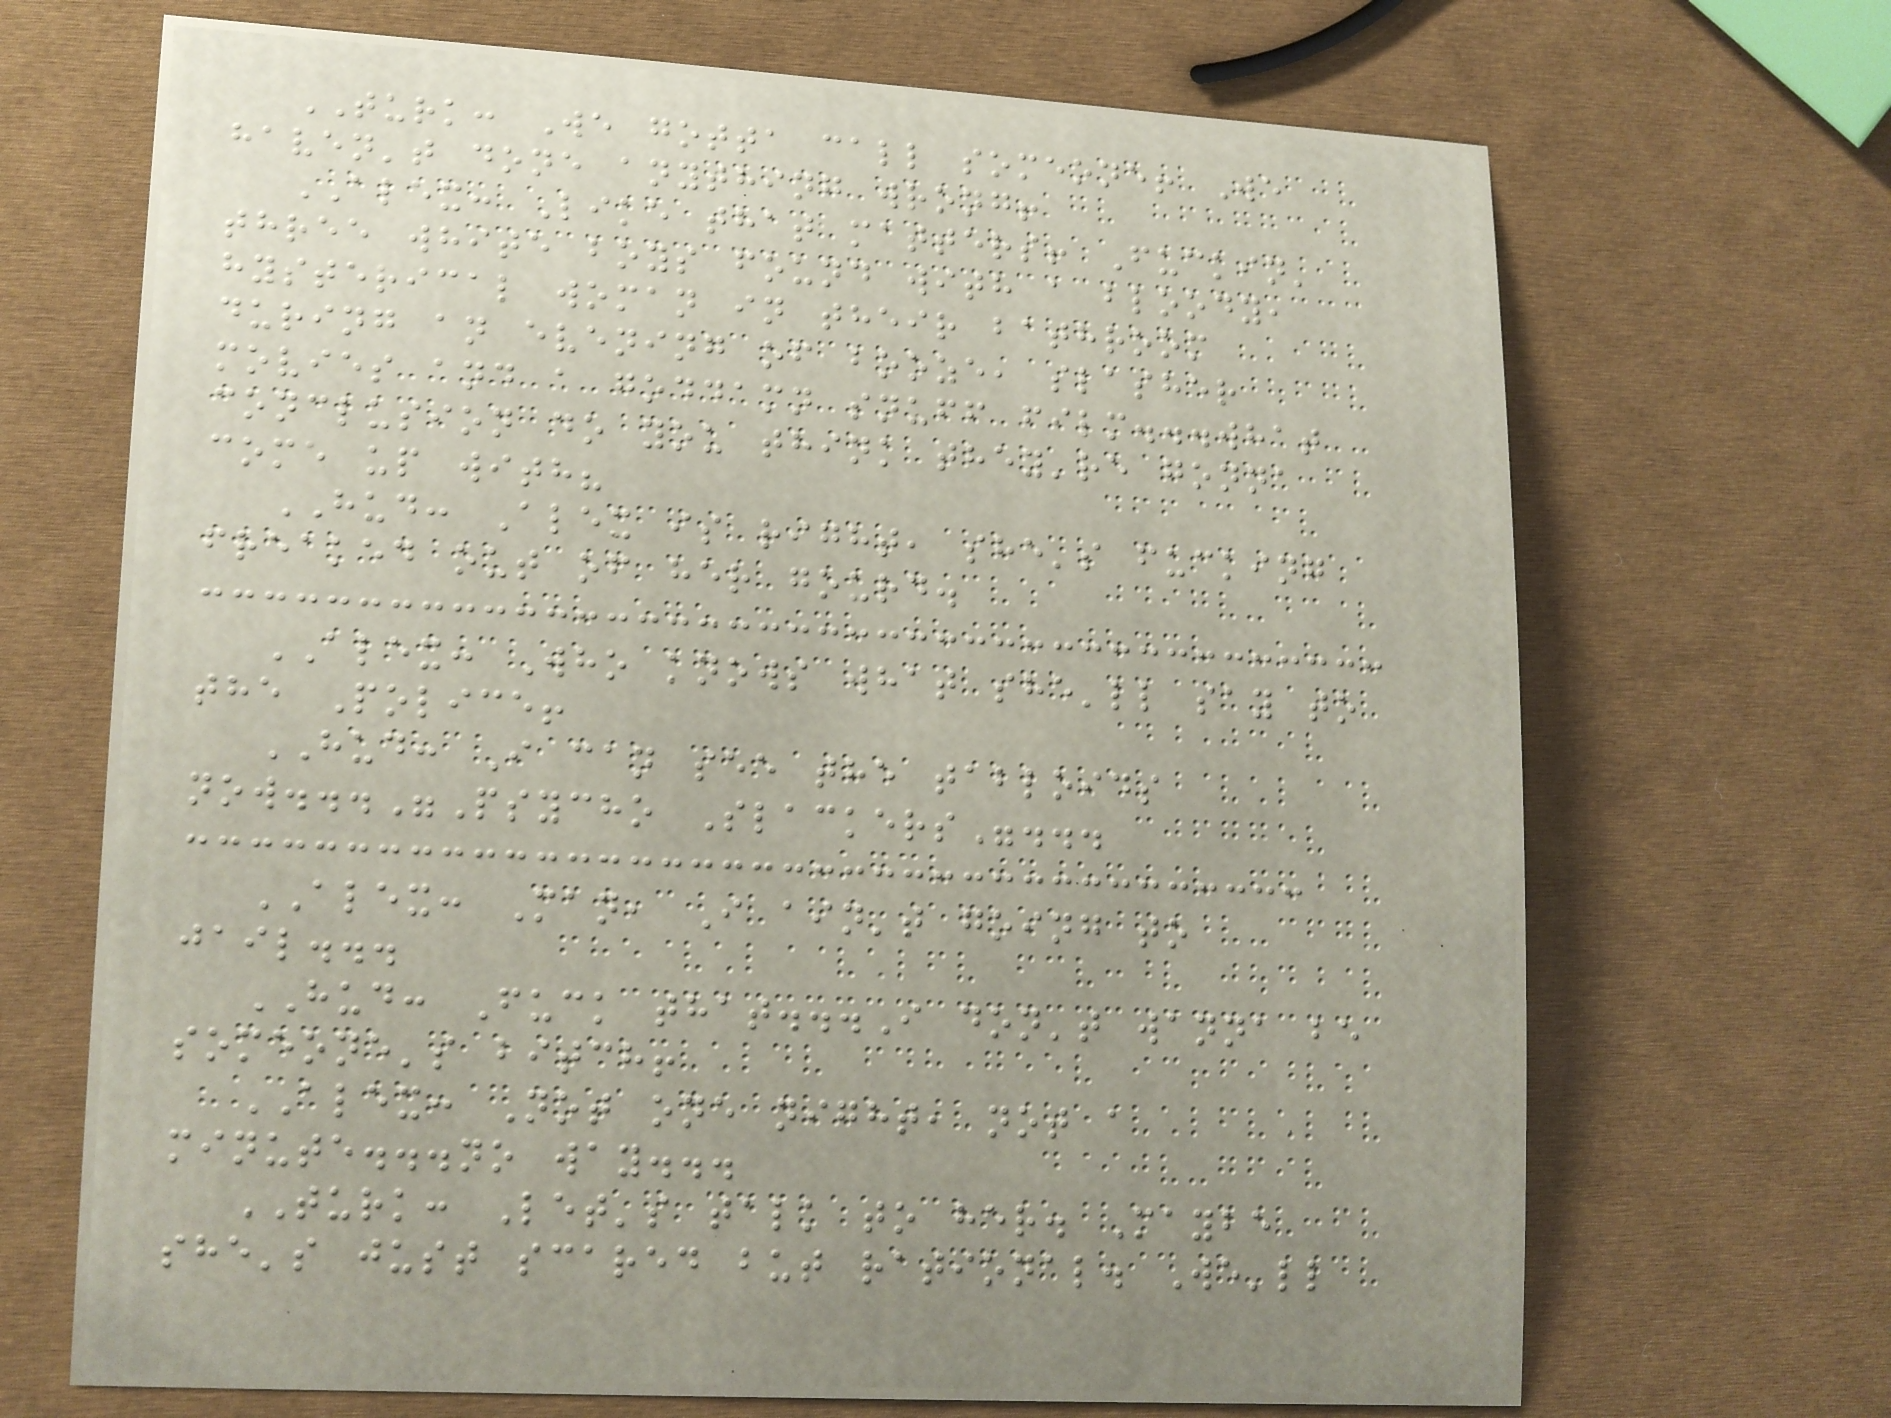TURK: We gotta call someone! We
haven't done anything wrong!
ALEX: Like that matters! Fuckin'
three white boys found with a bloody,
hysterical woman in their bathroom
during an evening of booze, slasher
movies and a goddamn snuff film...what
conclusion do you think they're gonna
come up with?
HUD: Alex is right, she's fucking
freaked out of her gourd.
ALEX: Who knows what she'll say to
the Police!
HUD: I can see the tabloids
now..."Psycho Slackers"...
ALEX: Man, I ain't going to
jail...
HUD: Fuck that...I don't wanna be
someone's bitch!
ALEX: Not one night, not a
minute...no way...
TURK: Let's talk to her. Maybe
she's just scared but rational. We'll
